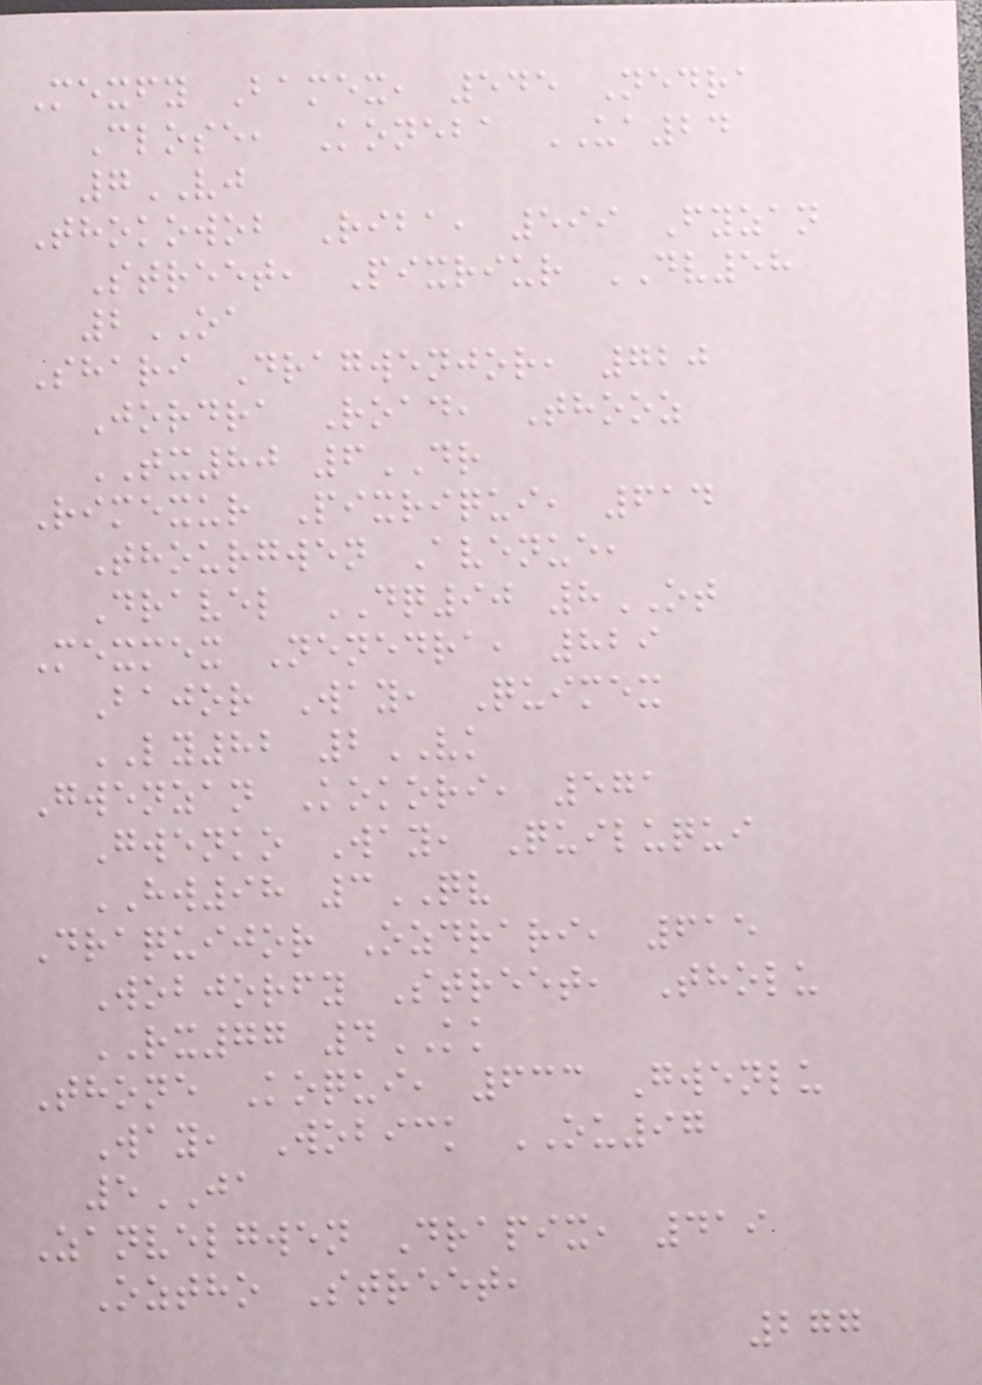Mexfy Bamex, 545 Nedra
Close, Koneba UA24
7VJ
Thokowob Riba, 599 Fyzan
Street, Pixriur DV58
2OA
Shari Dragwenjor, 720
Jordra Road, Thooz
TX80 6DR
Rimexur Pixriqui, 614
Thourgwen Avenue,
Dravel DQ90 8OT
Mexmex Nenedra, 829
Bajor Way, Quimex
LY82 2VK
Gwenzan Kokori, 571
Gwenko Way, Quiluqui
HW98 3QV
Draquijor Ozdrari, 615
Wobjorfy Street, Tholu
RX77 4KK
Thone Koqui, 633 Gwenlu
Way, Wobick OU97
5JA
Zanvelgwen Drapix, 419
Oztho Street,
277
